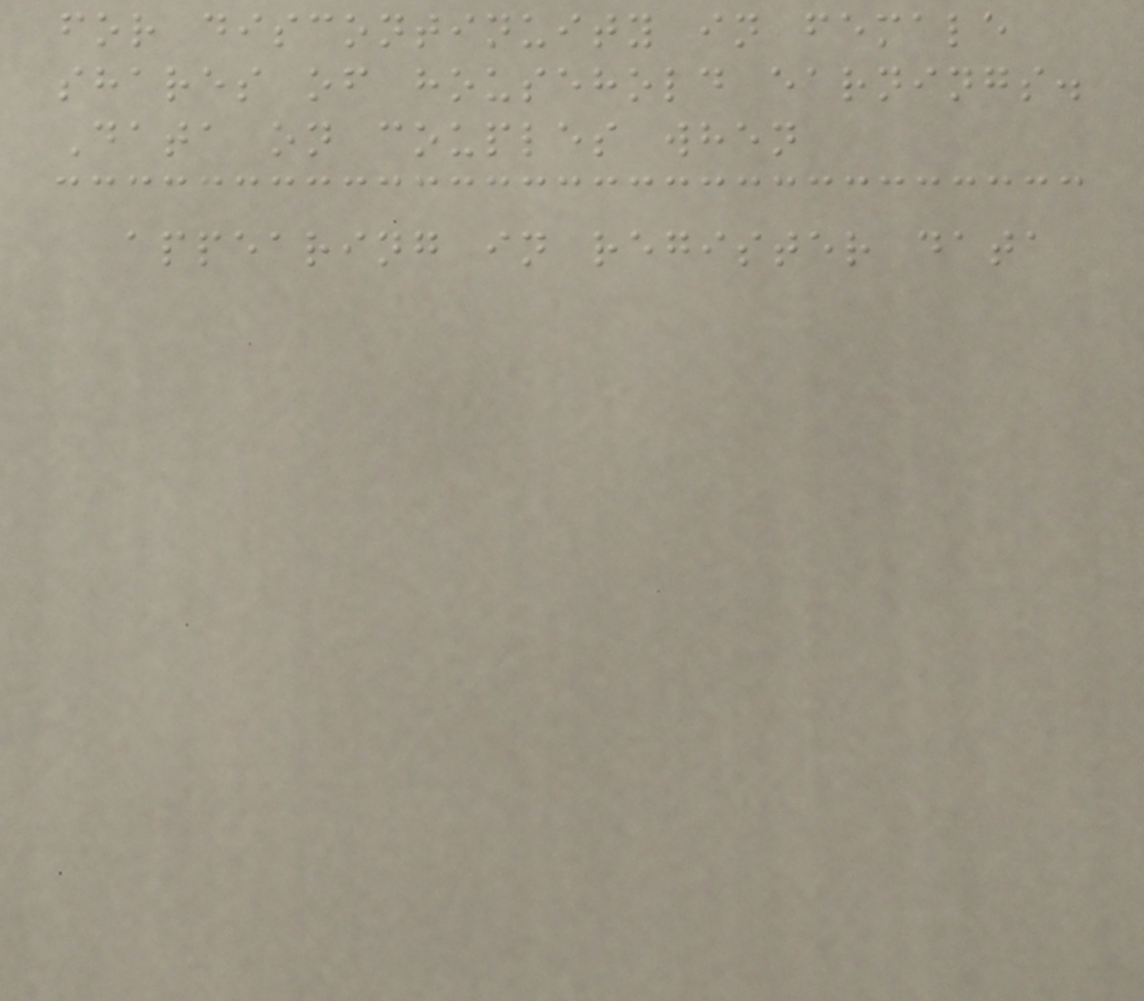for discontinuity in female
shares of household earnings.
Data on couples when
appearing in register data
